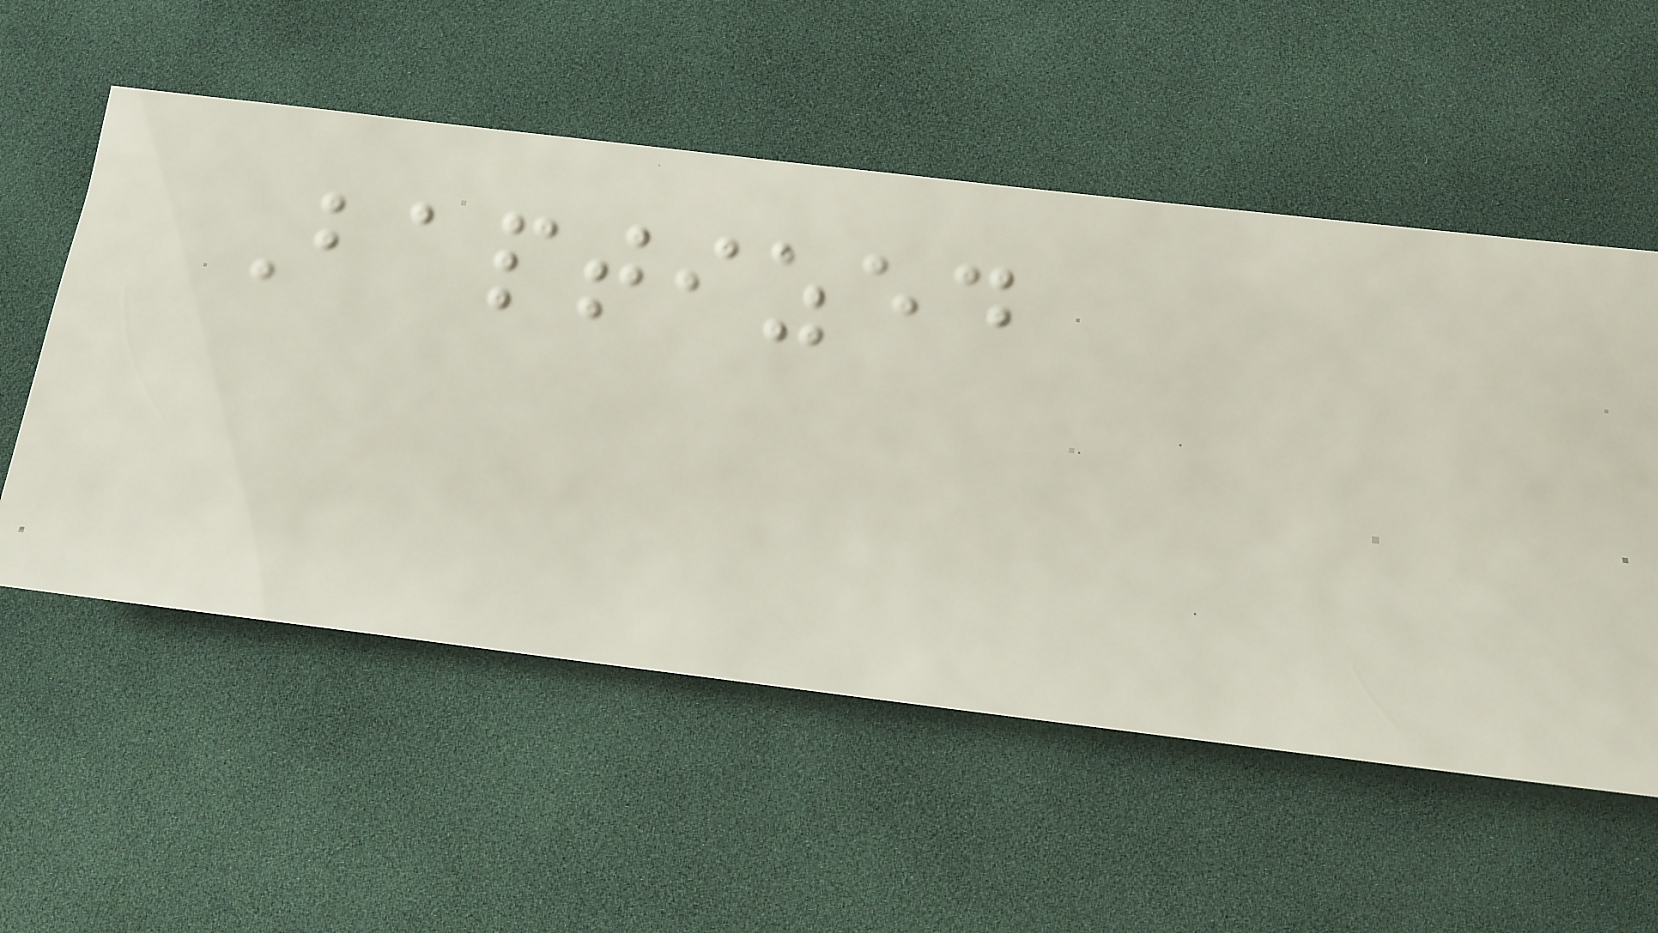Baptized
